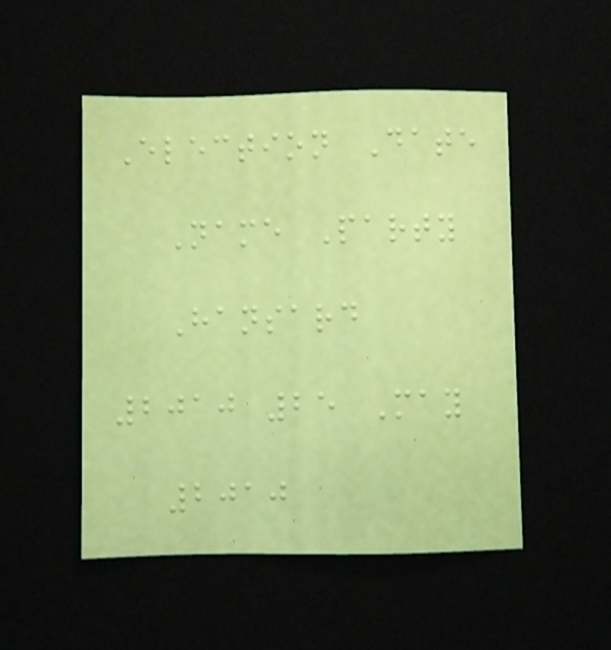Election Date
Name Party
Hansard
2010 25 May
2010
